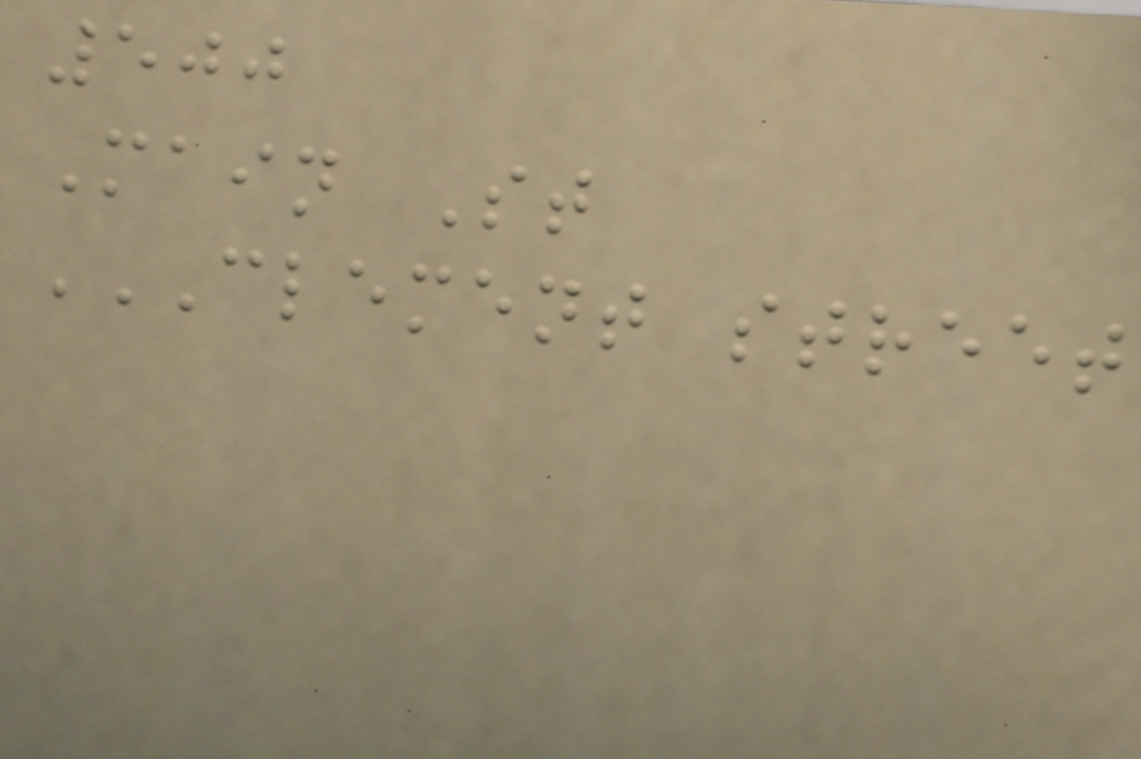500
Main St
CLEMENT STREET
